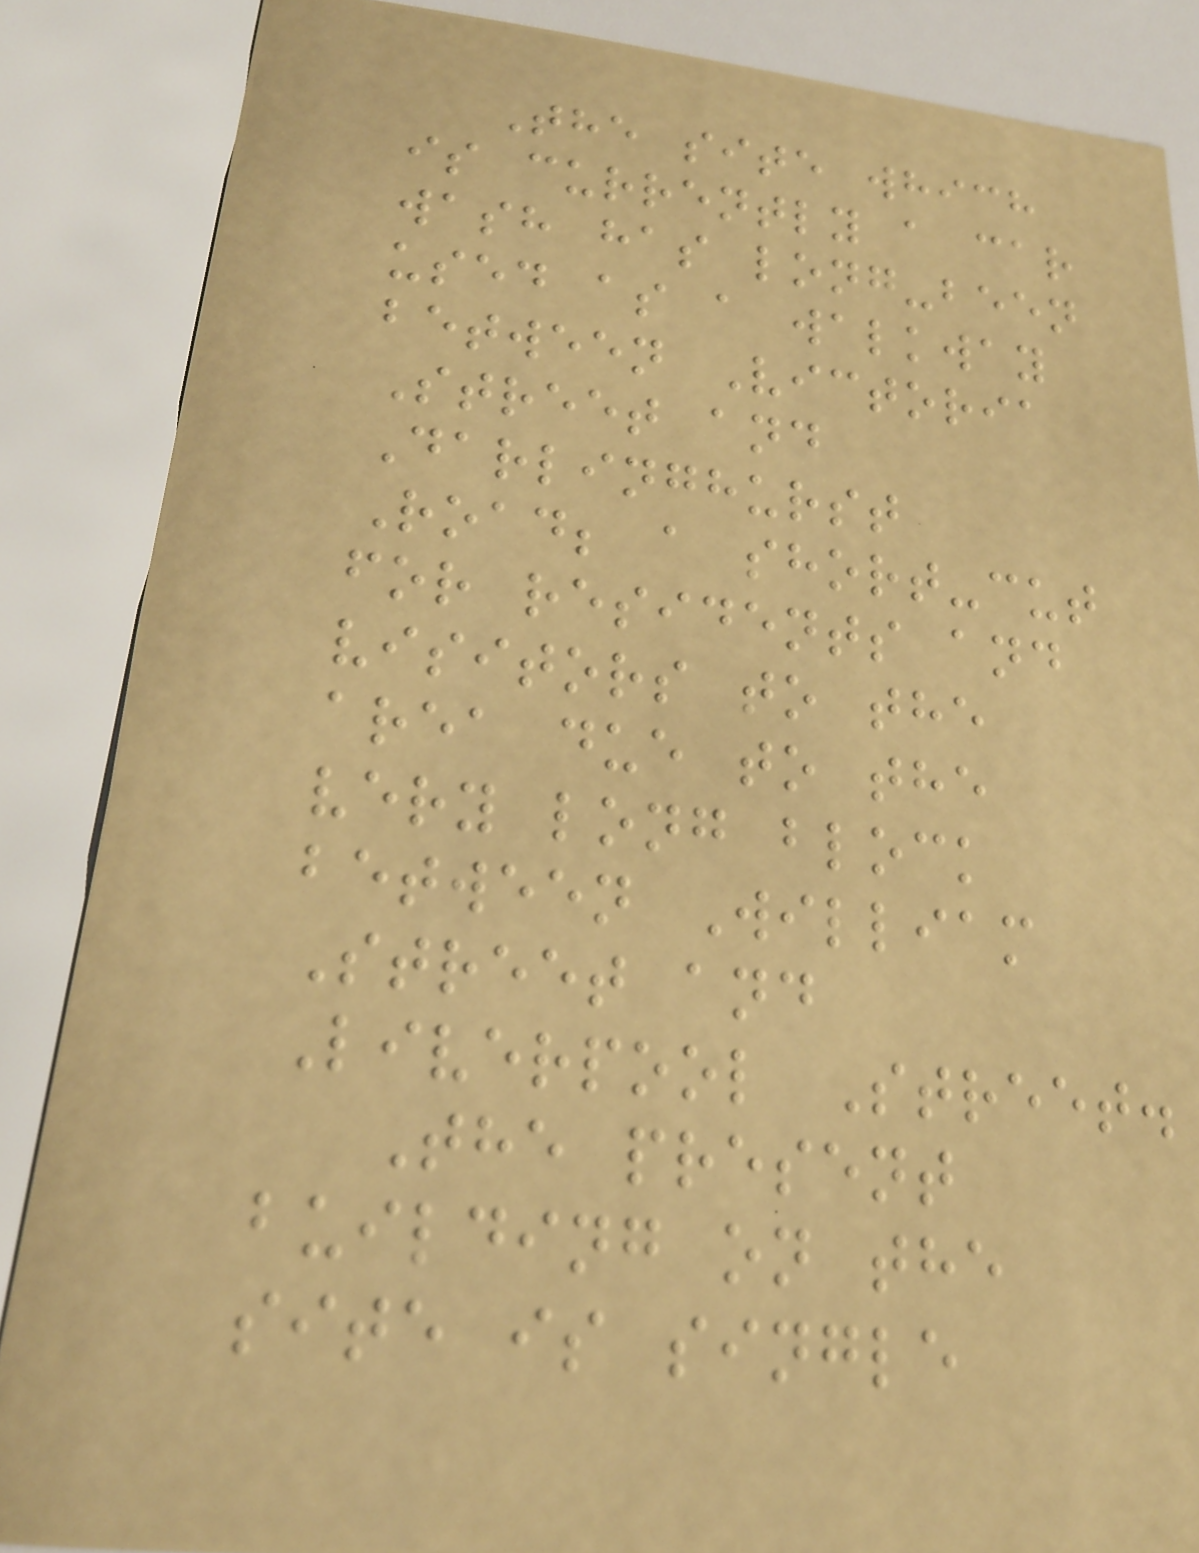The site which
is currently a car
wash has long-been
used as a walkway
between Victoria
Street and
Darlinghurst
Road; a short-cut
for residents and
visitors to the
area due to the
very long block
between William
Street and
Liverpool Street.
The present
building on the
site is single
